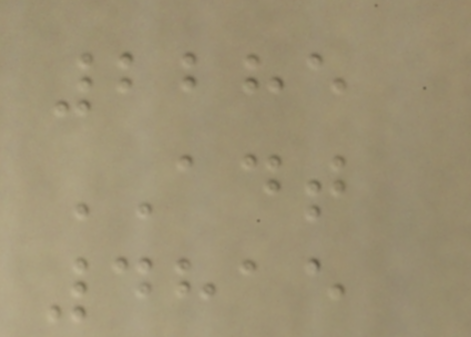2285
ADT
4815
